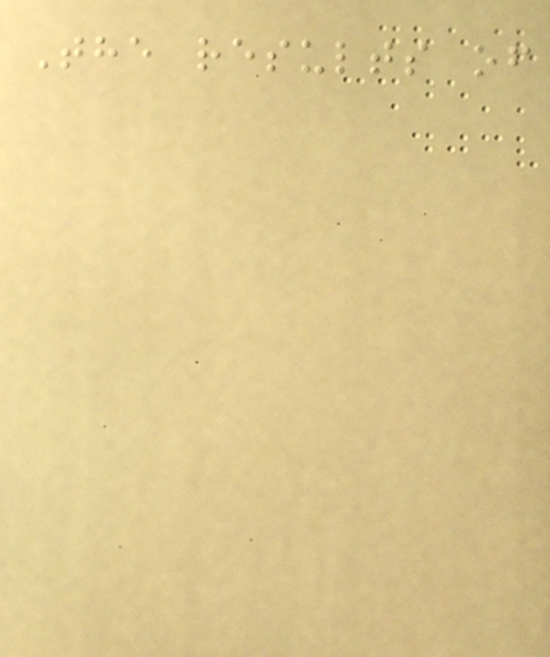The results of
